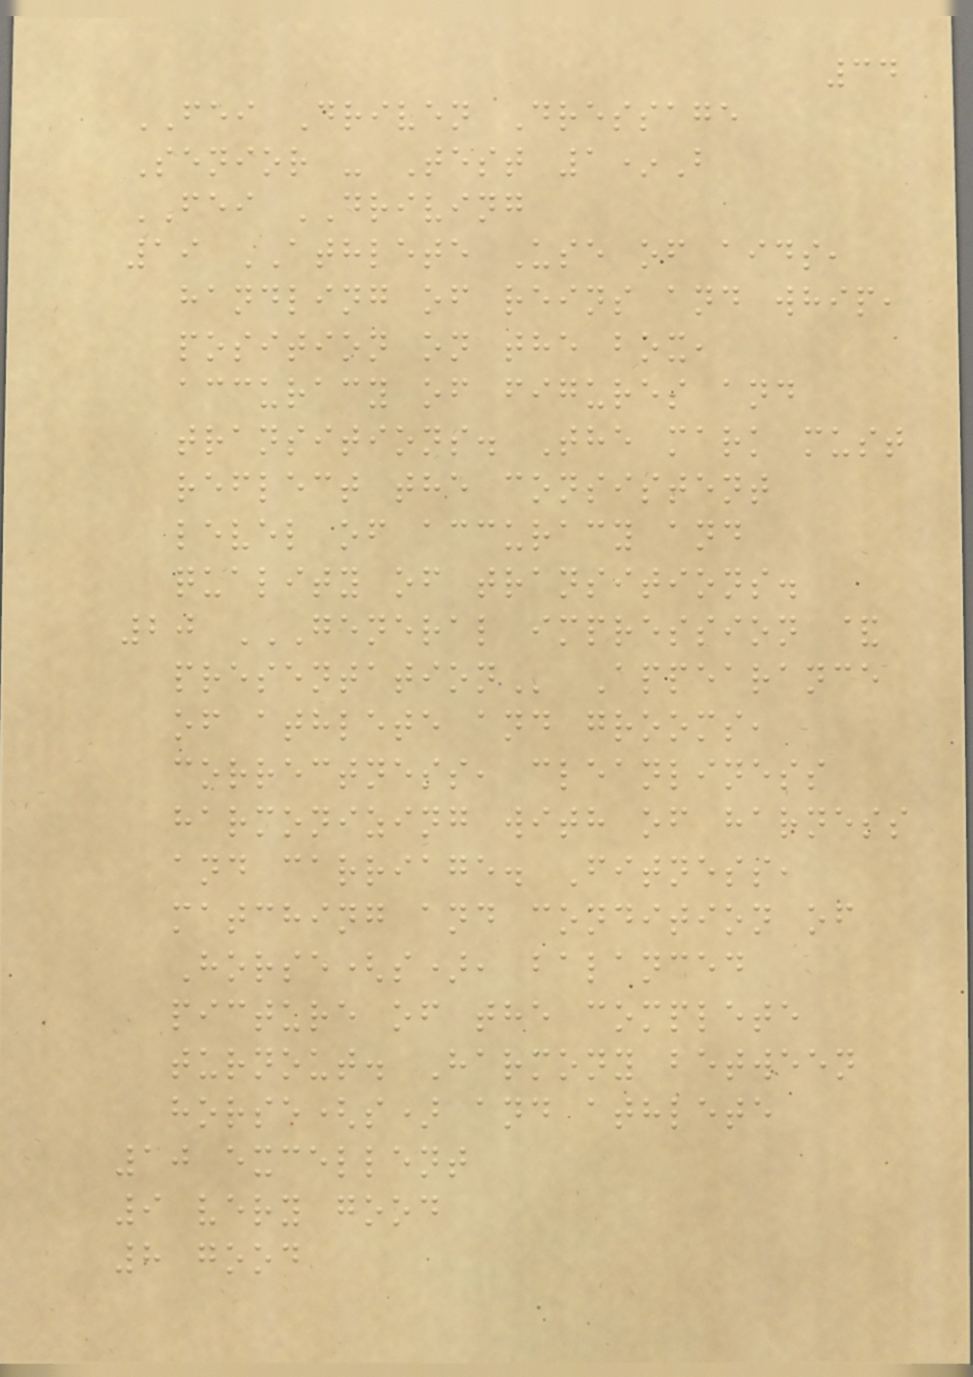34
FEI Driven Dressage
Senior - Test 1*B
FEI DRIVING
19 ATHLETE Use of aids,
handling of reins and whip,
position on the box,
accuracy of figures and
transitions. The mark must
reflect the consistent
level of accuracy and
quality of transitions.
20 GENERAL IMPRESSION &
PRESENTATION Appearance
of athlete and grooms,
correctness, cleanliness
harmonizing with of harness
and carriage. Fitness,
matching and condition of
Horse(s), balanced
picture of the complete
turnout. Harmony between
horse(s) and athlete
10 excellent
9 very good
8 good
